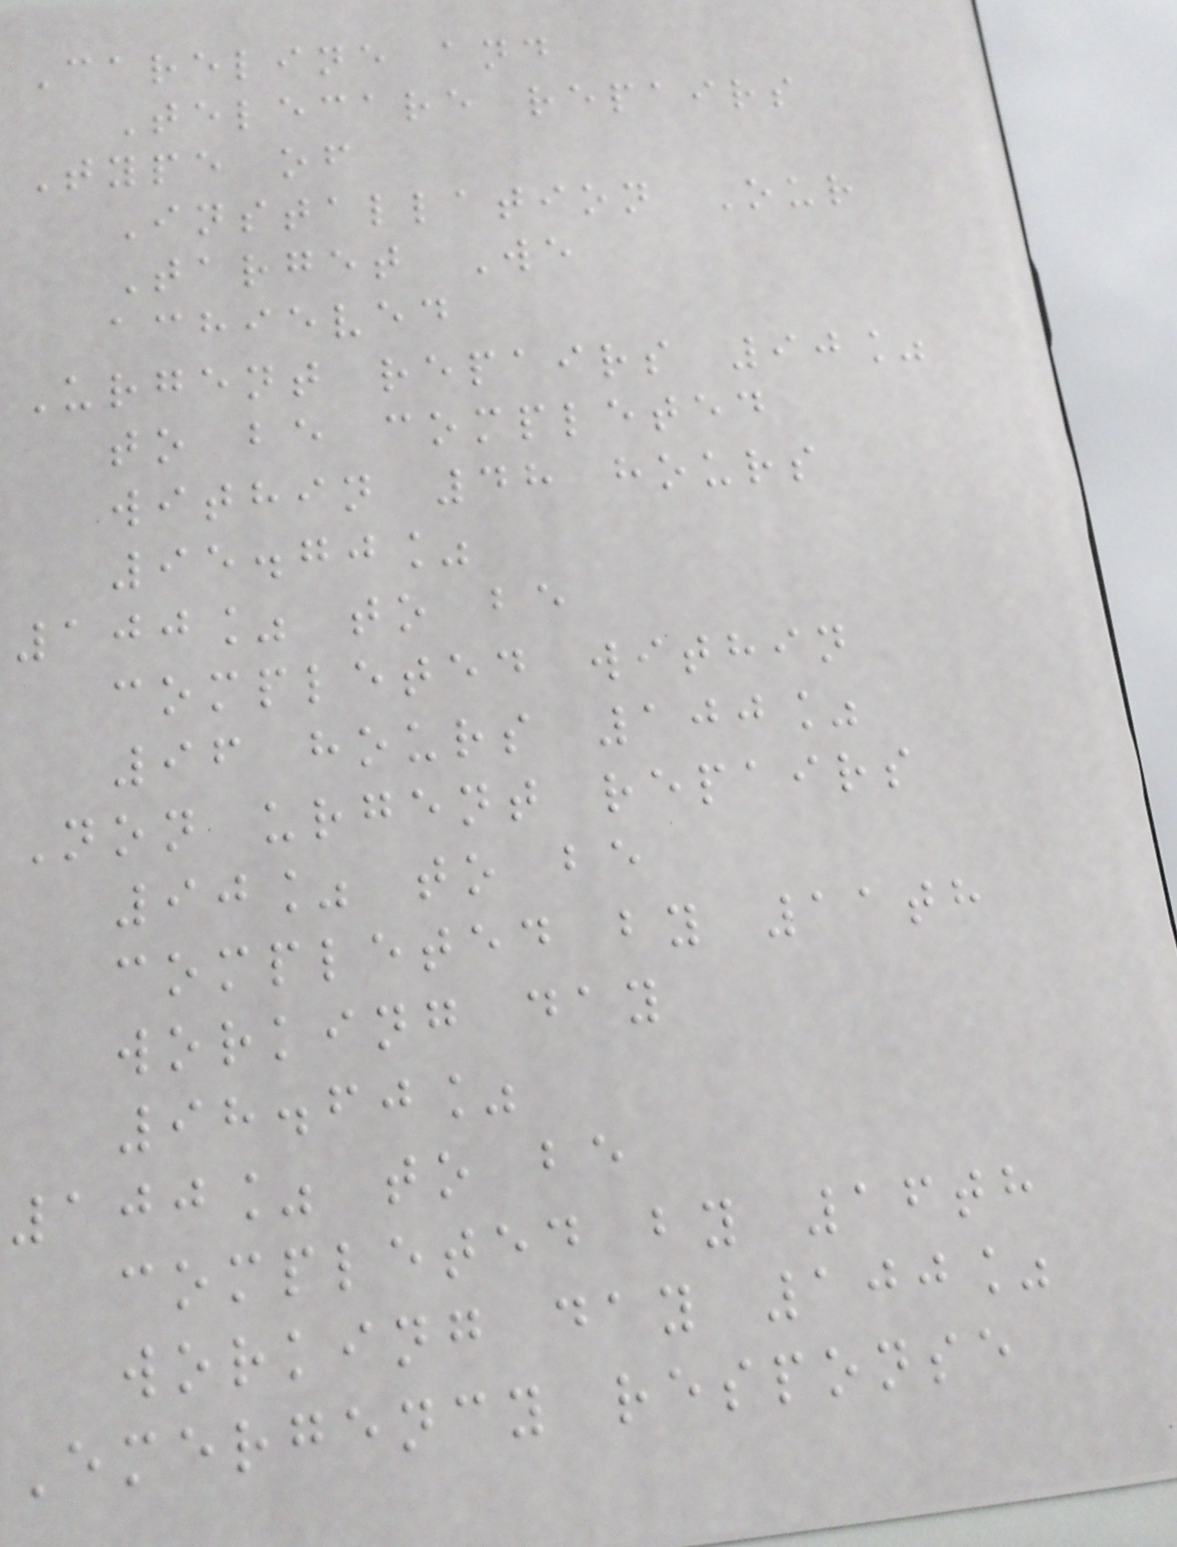Careline and
Telecare repairs
Type of
Installation Our
Target We
achieved
Urgent repairs 90%
to be completed
within 48 hours
95.70%
100% to be
completed within
96 hours 100%
Non urgent repairs
90% to be
completed by 11th
working day
98.60%
100% to be
completed by 16th
working day 100%
Emergency response
